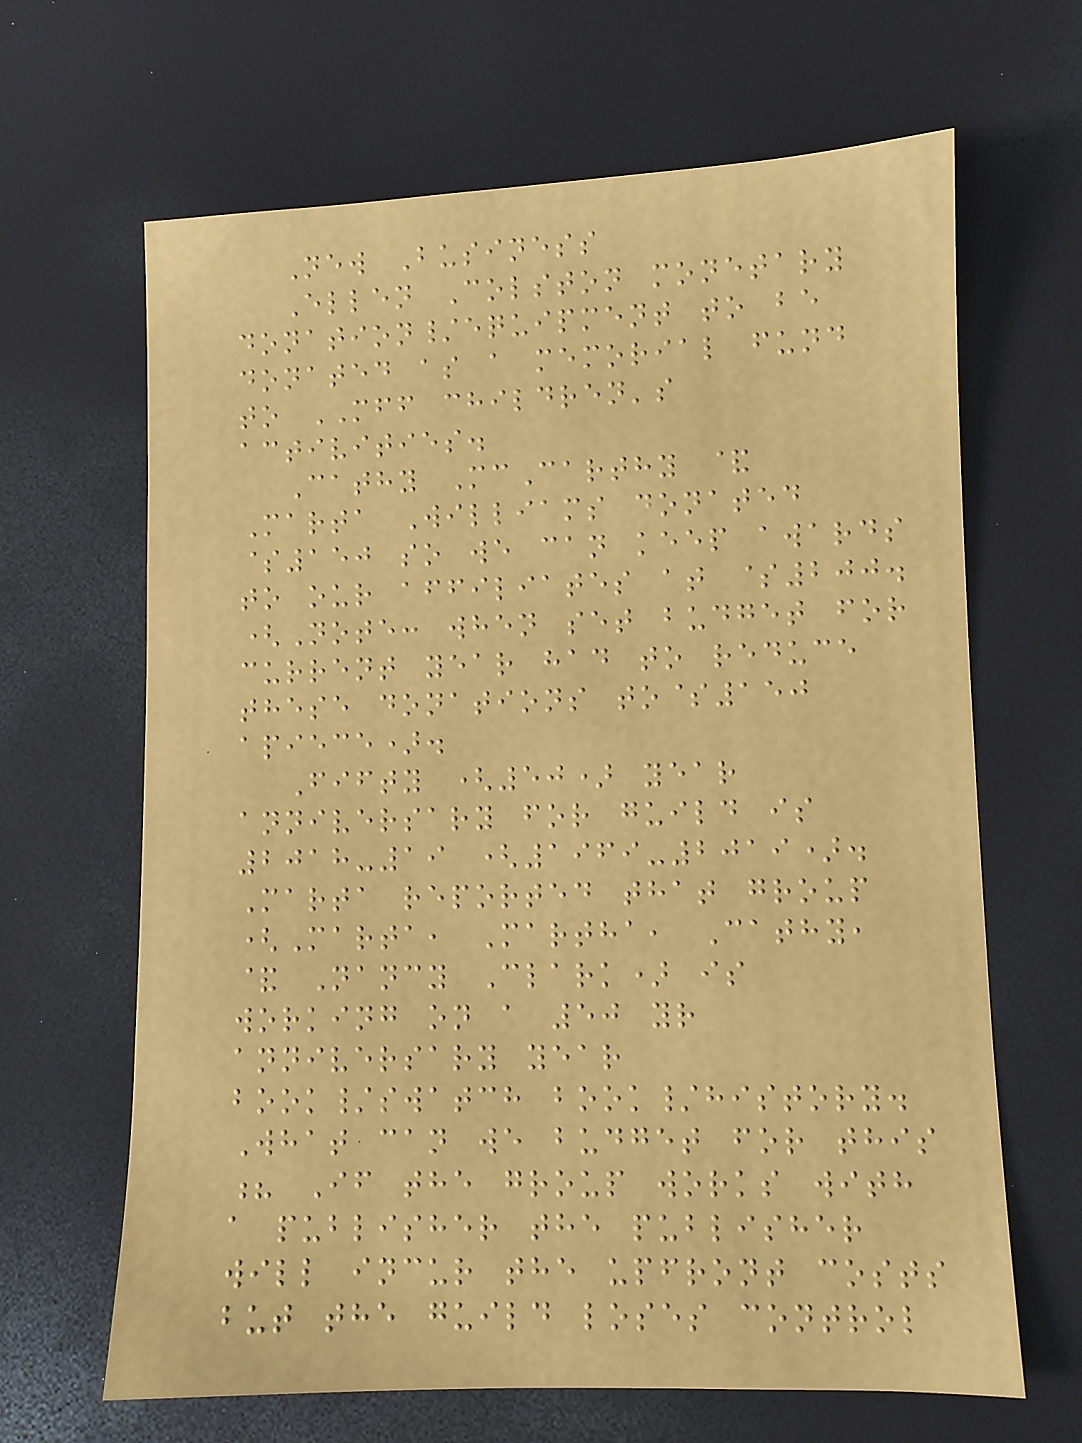New Business
Ellen Colston monetary
donation/equipment to be
donated as a memorial fund
to MFF children's
activities.
Cathy McCarthy &
Marta Williams donated
$150 so we can keep awards
to our affiliates at $200.
(Note: when set budget for
current year had to reduce
these donations to$150
apiece).
Fifty (50) year
anniversary for guild is
2018-19 (1969-2019).
Marta reported that group
(Marta, Martha, Cathy,
& Nancy Clark) is
working on a 50 yr
anniversary year
book/swatch book/history.
What can we budget for this
? If the group works with
a publisher the publisher
will incur the upfront costs
but the guild loses control
